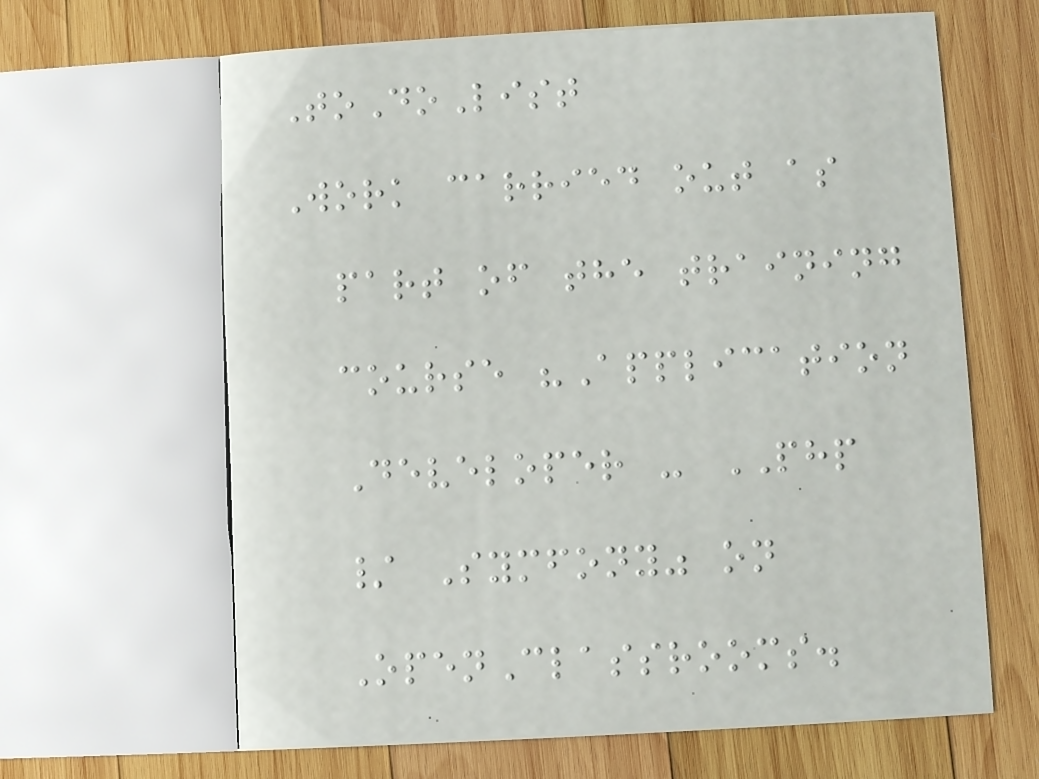ToDoList
Work carried out as
part of the training
course "Application
Developer - PHP
/ Symfony" on
OpenClassrooms.
